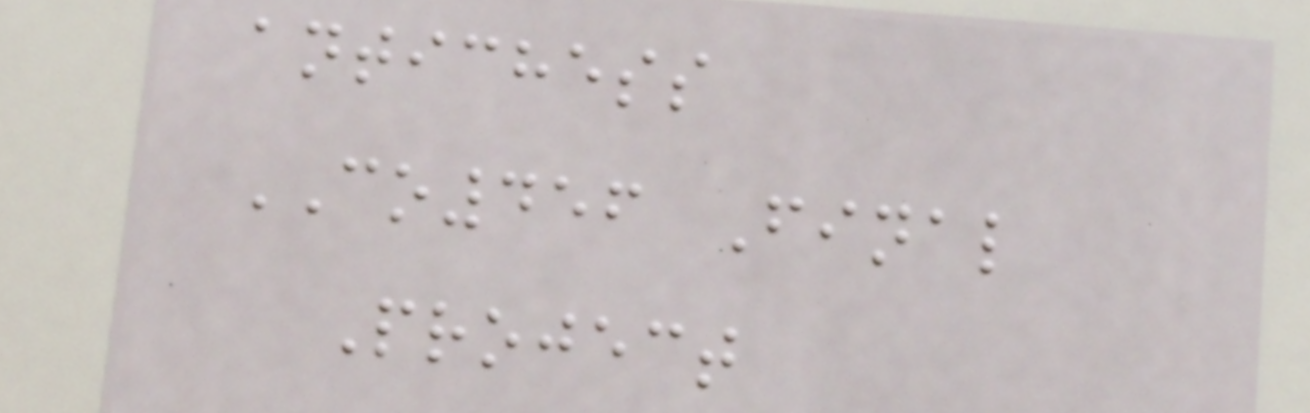antichess
CO456 Final
Project
